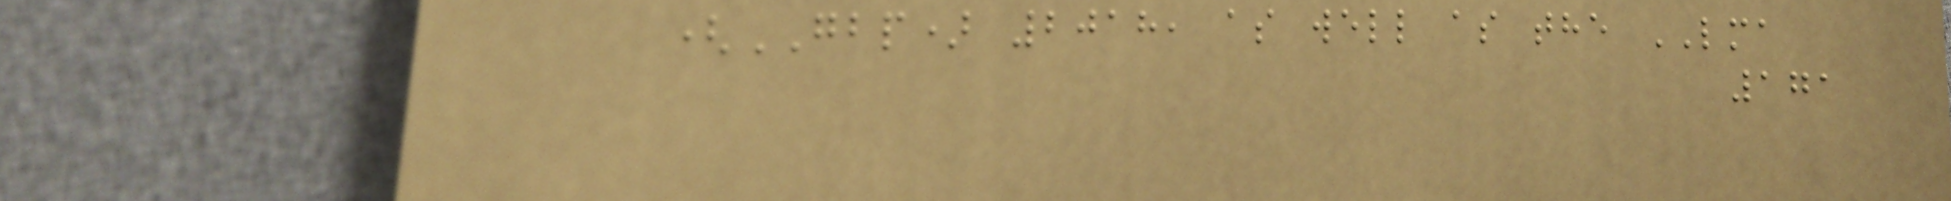(GBP) 2018, as well as the LMA
171
